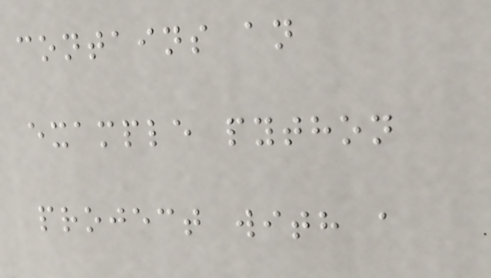contains an
example python
project with a
